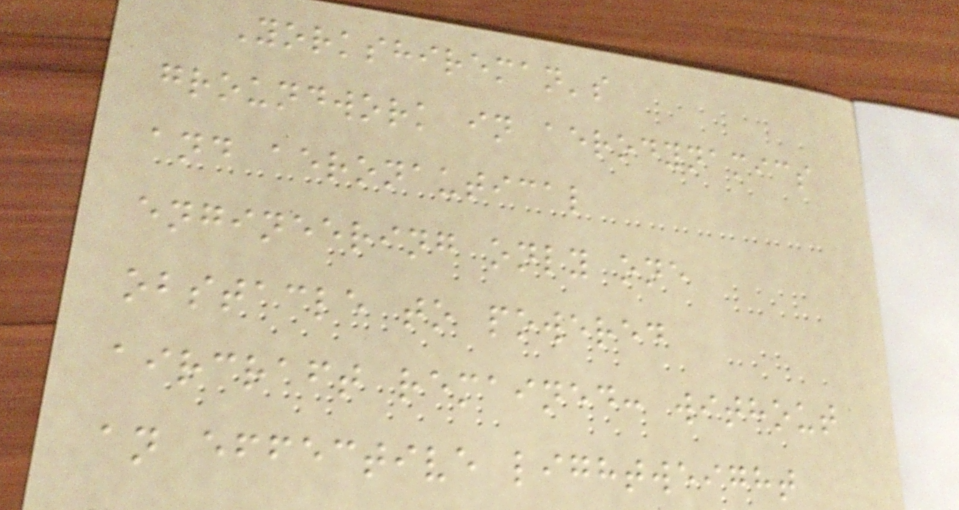Yorkshireman's
groundwork in aerodynamics
and aeronautical
engineering only one
obstacle to powered
aircraft remained: without
an effective lightweight
